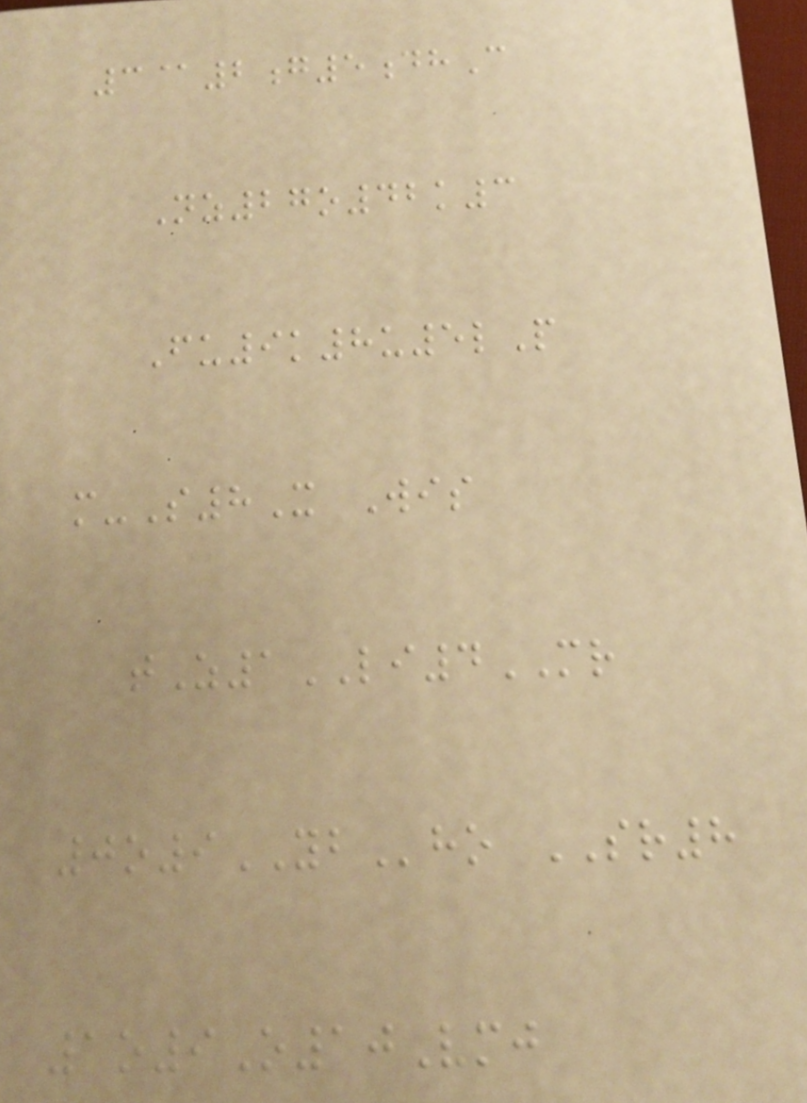3@2g5dhC
Nz27o42k3
Fu9k8u5lP
m-S8X Wis
tZ1LI4MR
0o9YBho SR8
1o9O10Vmj
